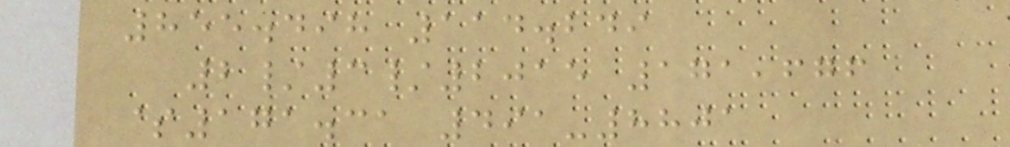855.498 114.249
2/3/2015 171,676
$171.31 491-8801
